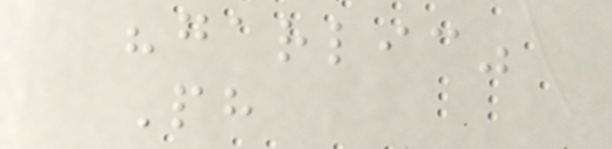"garlic"
Ph
